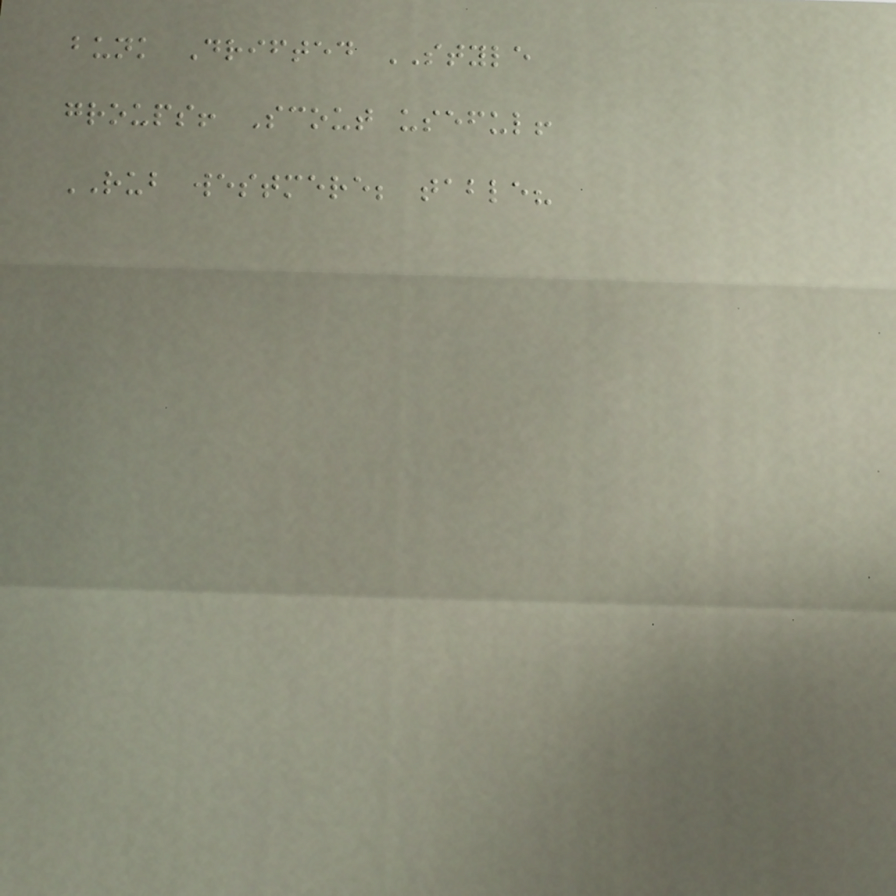bunk Drifted STYLE
groups! Scout useful!
RUB westmere; table?
